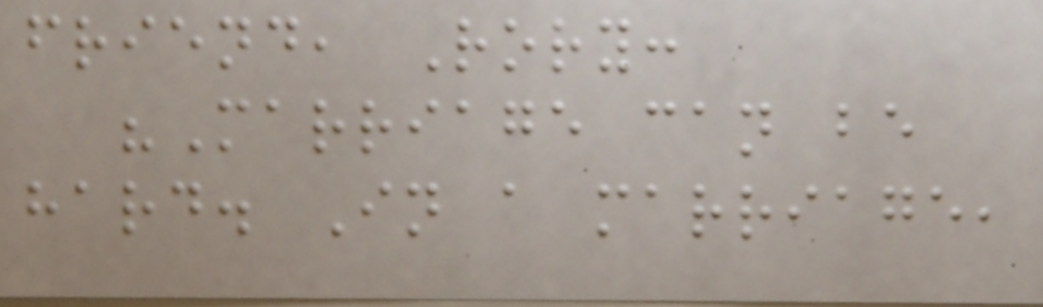friend, Rory:
"Marriage can be
hard. In a marriage,
